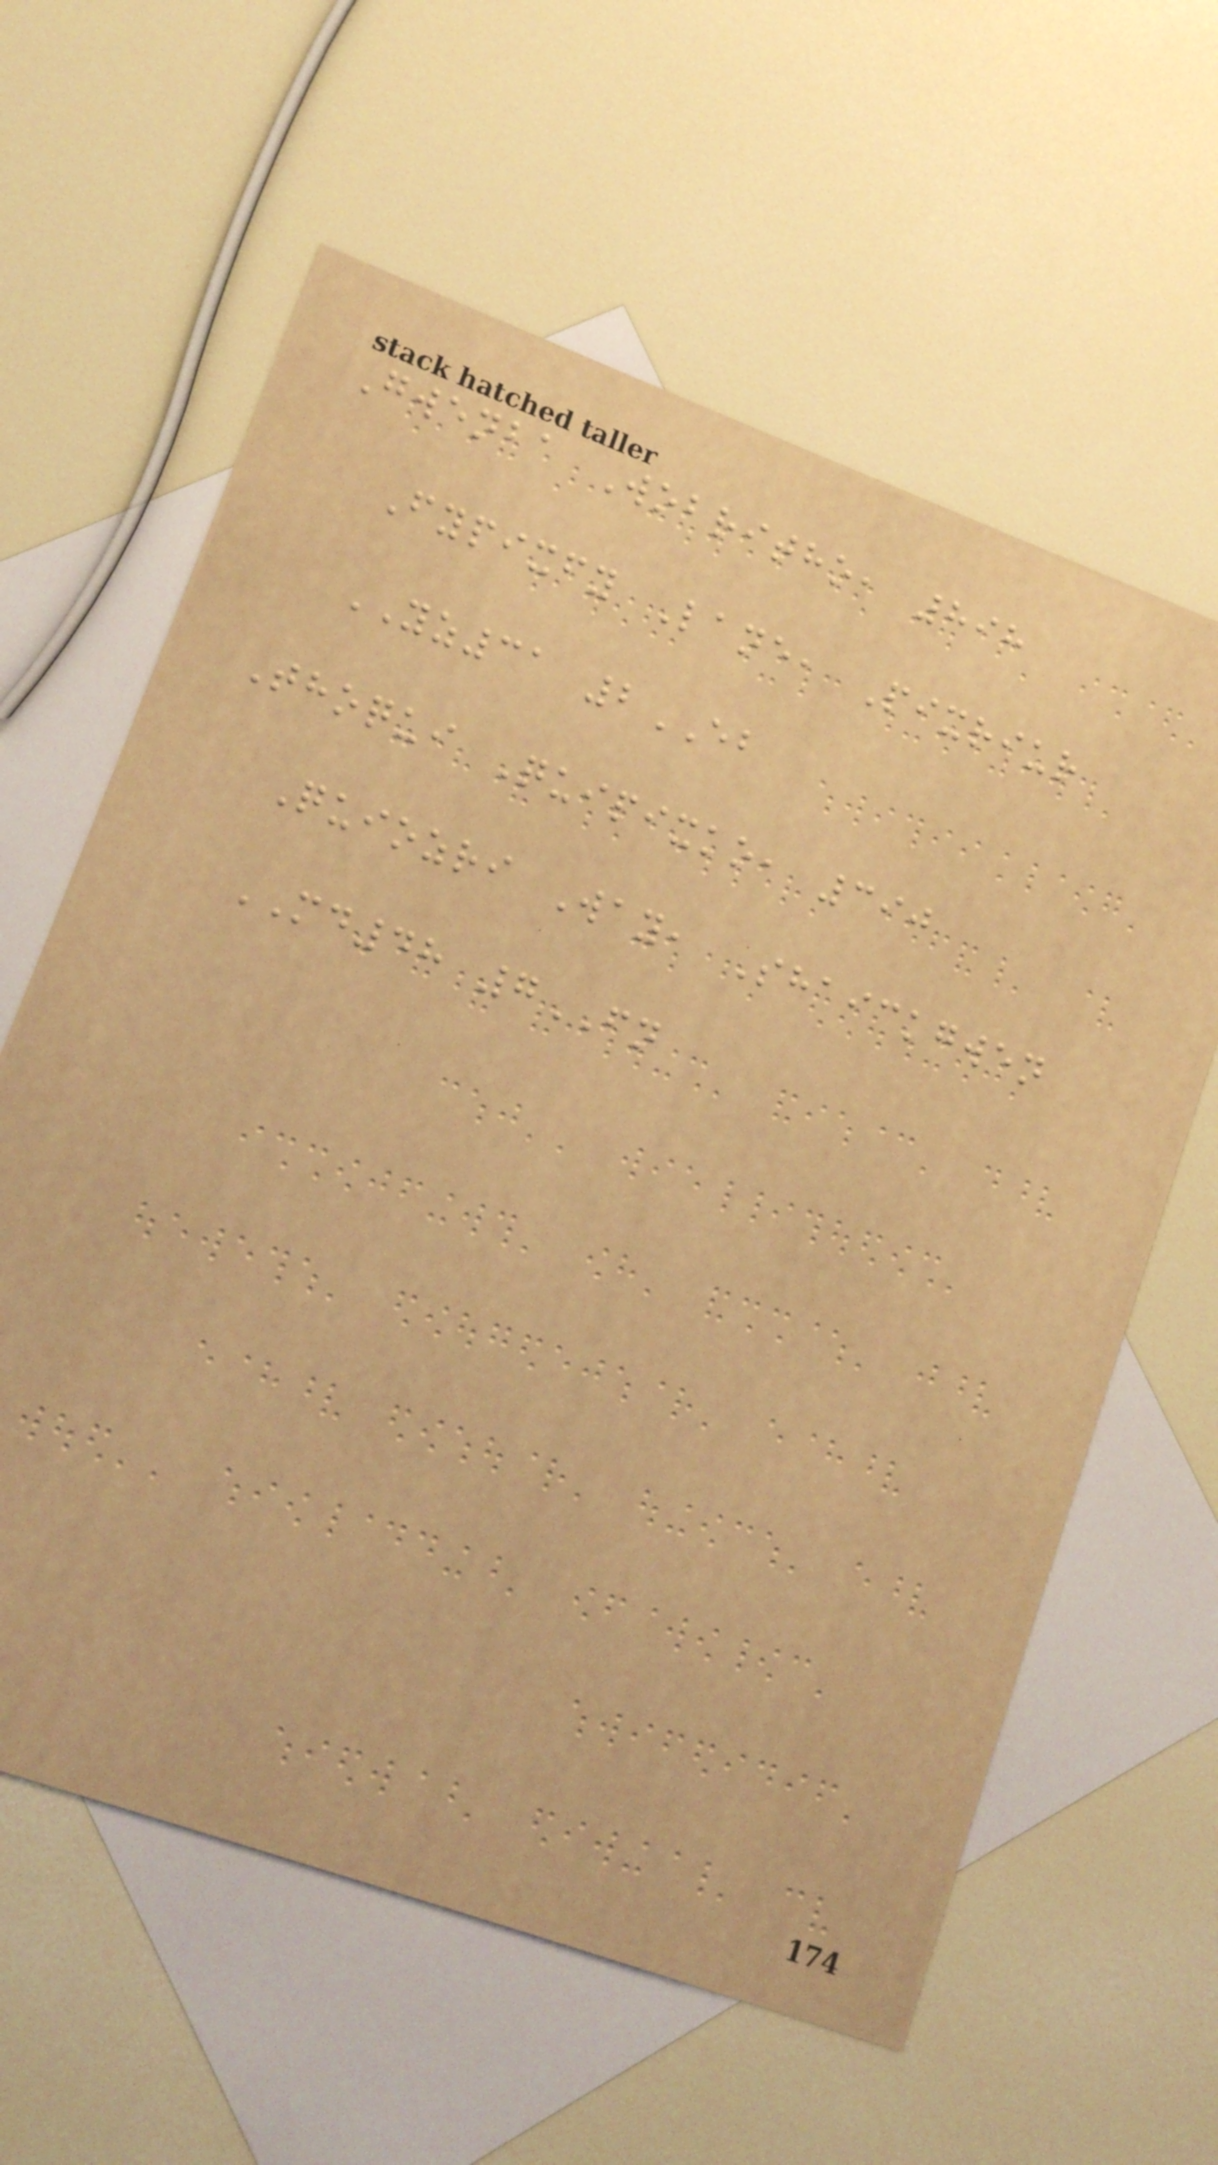Gwenba Wobritho, 898
Fypixfy Lane, Pixriur
YZ31 2EB
Thoqui Quipixko, 390
Quiozri Way, Shaickgwen
MD48 7FN
